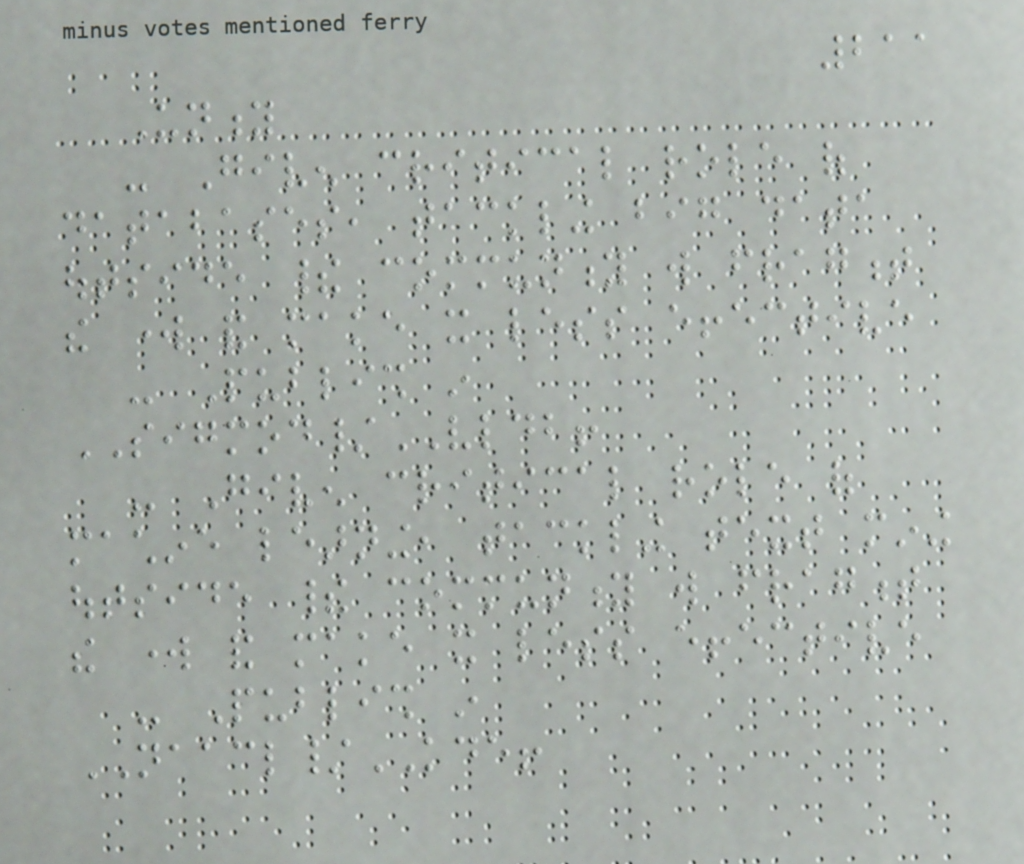211
Unity
- Given critical role of
databases, tackling big data
outside their community will fragment
the work and make it less effective
- Publish in
SIGMOD/VLDB!
- Given critical role of
machine learning, tackling text mining
outside their community will fragment
the work and make it less effective
- Publish in
NAACL/KDE!
